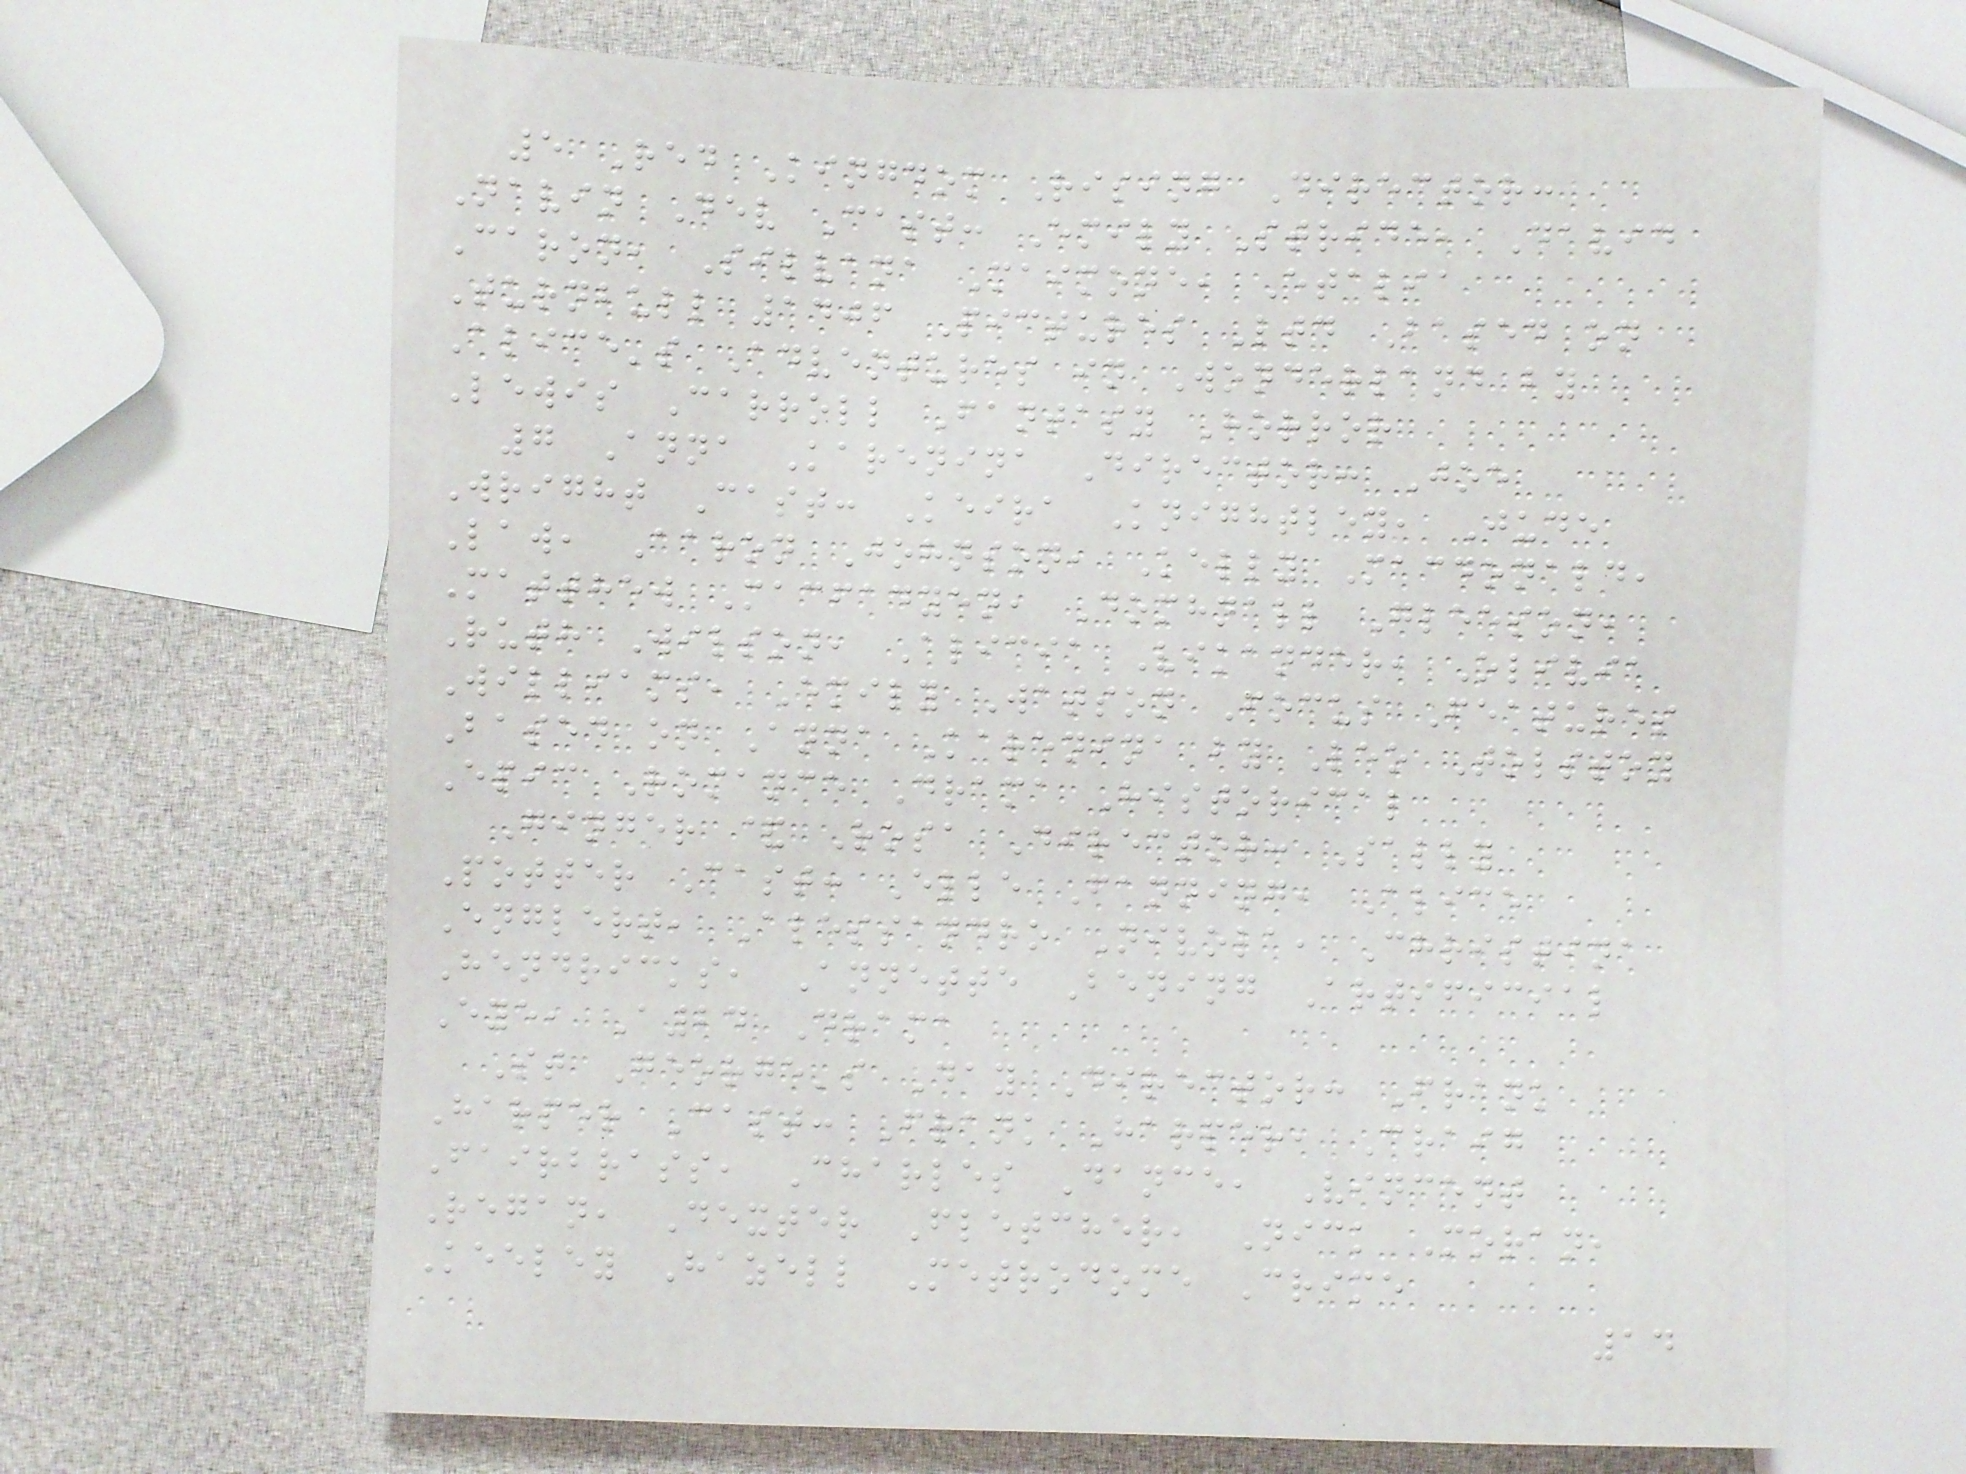5 Red Kingdom Rising Director:
Navin Dev Cast: Emily Stride, David
Caron, Silvana Maimone, Etalia
Turnbull 1406 Pictures Ltd Based on
Alice's Adventures in Wonderland by
Lewis Carroll Fantasy Horror
7 Anna Karenina Director: Joe
Wright Cast: Keira Knightley, Jude
Law, Aaron Johnson, Kelly Macdonald,
Matthew Macfadyen, Domhnall Gleeson,
Ruth Wilson, Alicia Vikander, Olivia
Williams, Emily Watson Focus Features
Based on Anna Karenina by Leo Tolstoy
Epic Romance Drama Historical
Ginger & Rosa Director: Sally
Potter Cast: Elle Fanning, Alice
Englert, Alessandro Nivola, Christina
Hendricks, Annette Bening Artificial
Eye, A24 Drama
St George's Day Director: Frank
Harper Cast: Frank Harper, Craig
Fairbrass, Charles Dance, Vincent
Regan, Dexter Fletcher, Nick Moran,
Keeley Hazell Metrodome Crime
14
